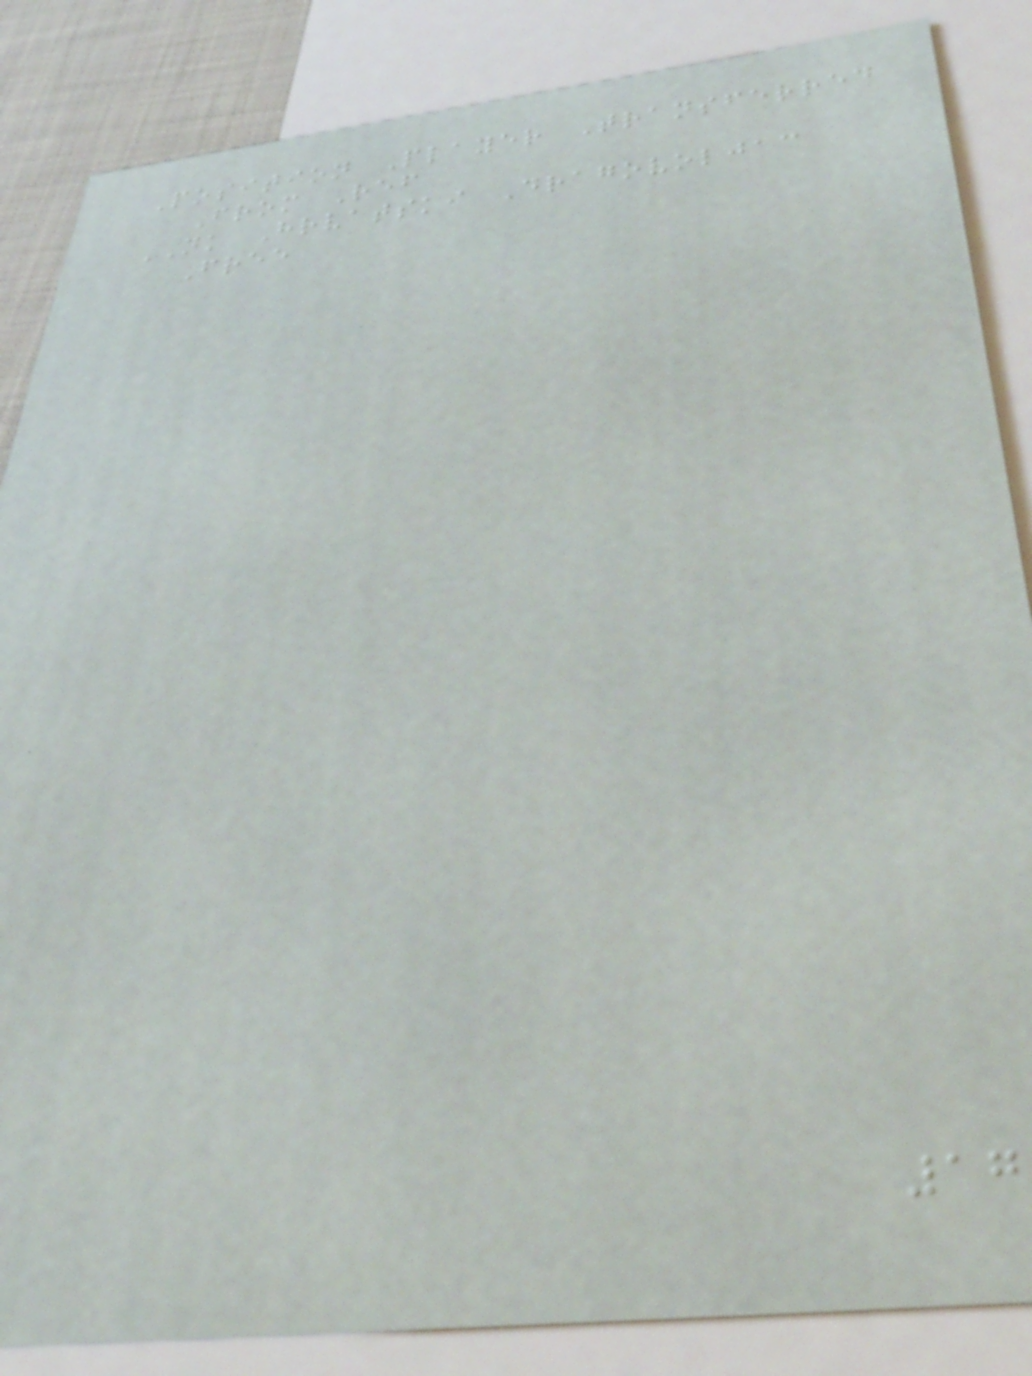Position Player Transferred
From Ref
NK Hrvatski Dragovoljac
Free
17
